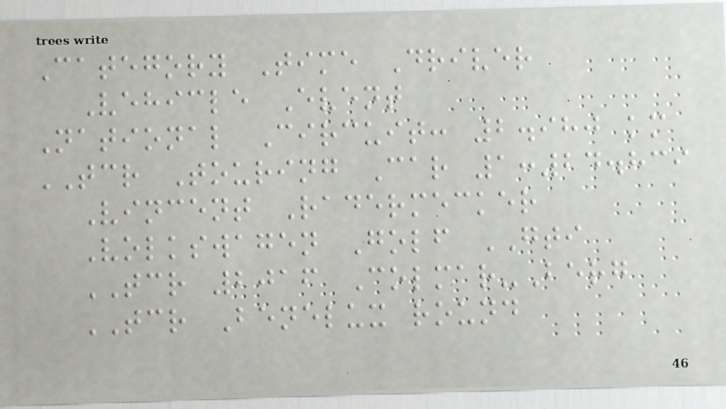Category Time Driver
Vehicle Event
National Circuit: 2.980 km
TCR Touring Car 1:24.839
Vincent Radermecker
Volkswagen Golf GTI
TCR 2016 Colmar-Berg
TCR Benelux round
